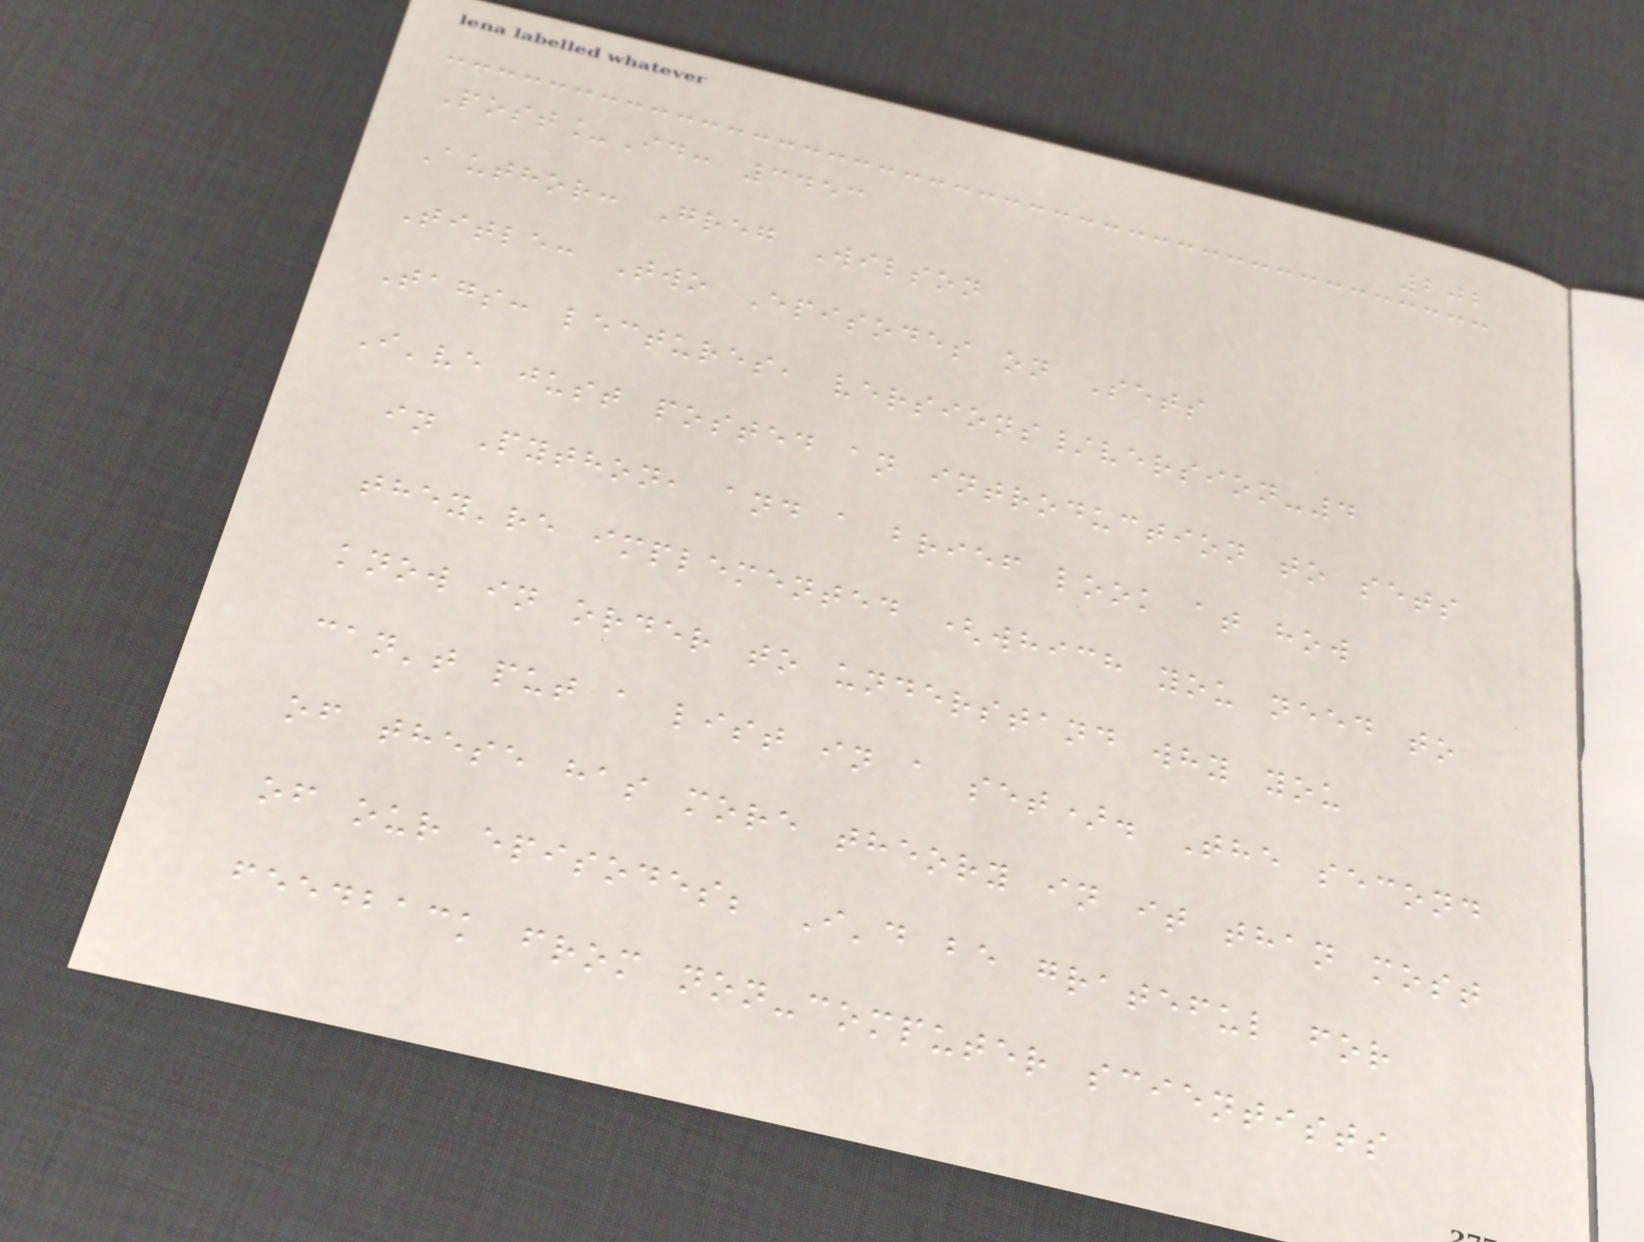202
Post_Id: 3453
Author: Greg Wilson
Title: Two Episodes on Sets
Tags: lectures, versions/version-4
I've just posted an introduction to sets
in Python, and a brief look at how
they're implemented (which you need to
know in order to understand why you
can't put a list in a set). The second
of these has more theory in it than most
of our episodes; I'd be grateful for
feedback from non-computer scientists
